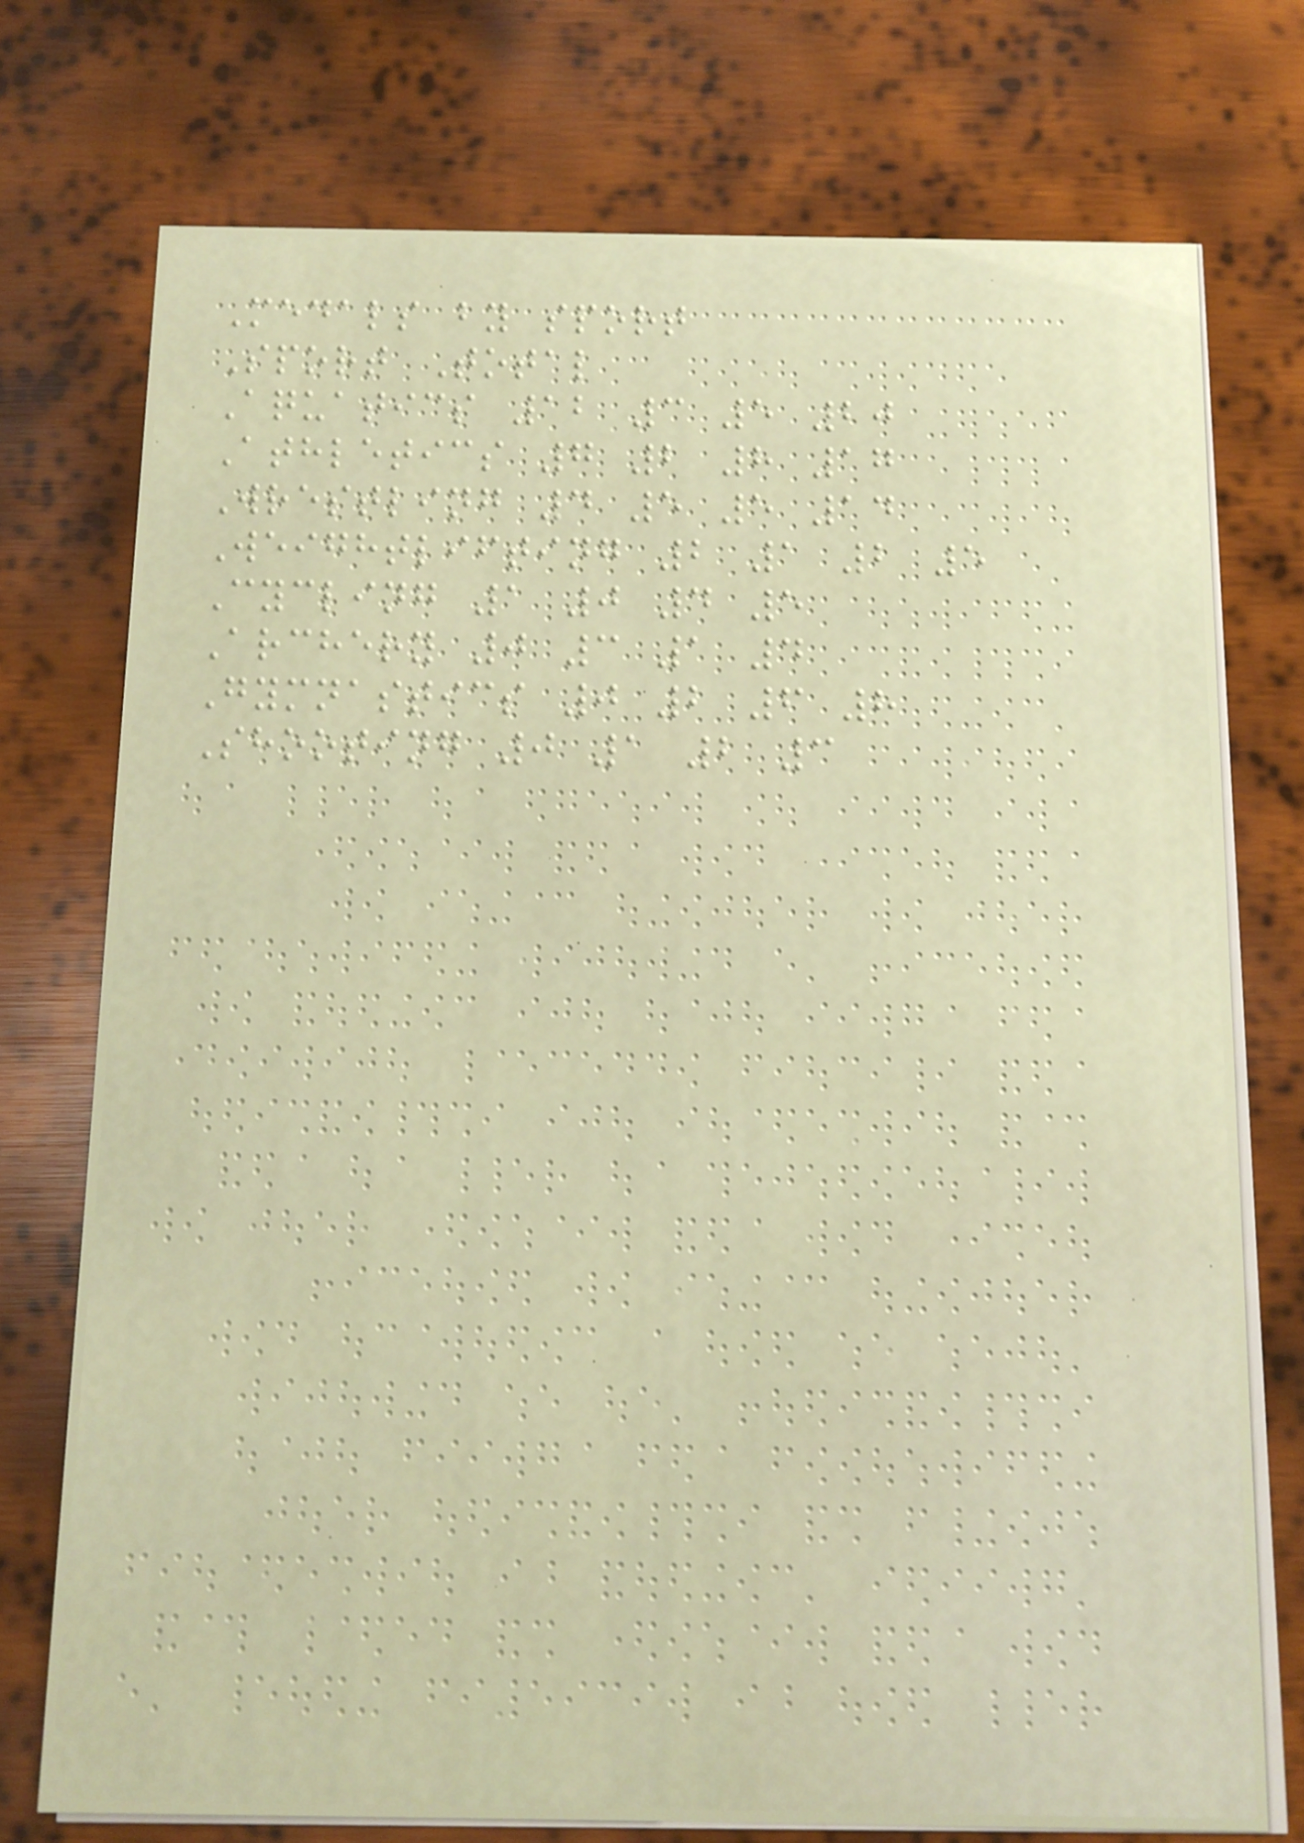Medals by sport
Sport Total
Aquatics 12 3 5 20
Athletics 7 2 8 17
Wrestling 4 5 5 14
Weightlifting 2 1 2 5
Cycling 1 0 4 5
Archery 0 3 1 4
Gymnastics 0 2 6 8
Shooting 0 1 2 3
